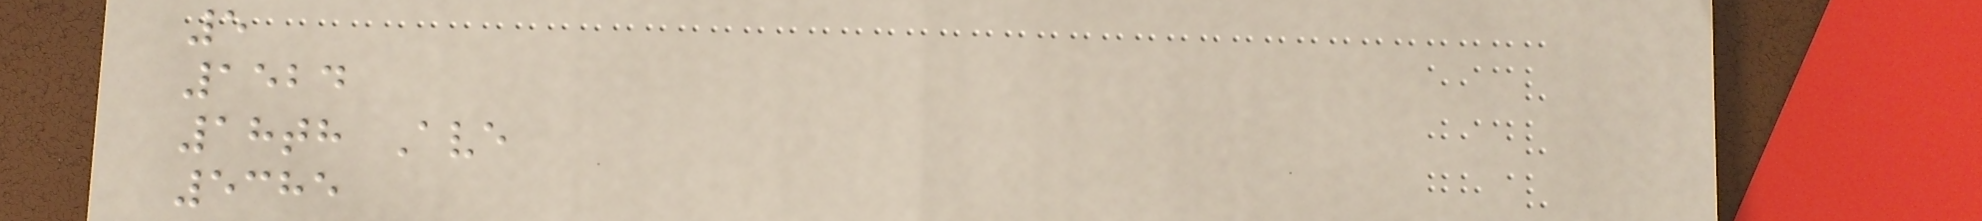5
1524
18th Ave
5385
